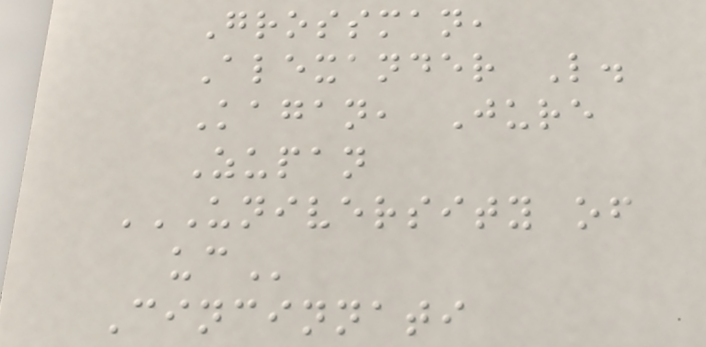Grossman,
Alexander L.
Kagan, Jure
Zupan
UNIVERSITY OF
UC
Cincinnati
